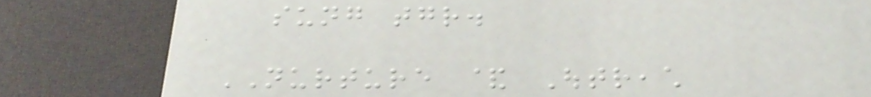sung together.
NURTURE & Outreach
